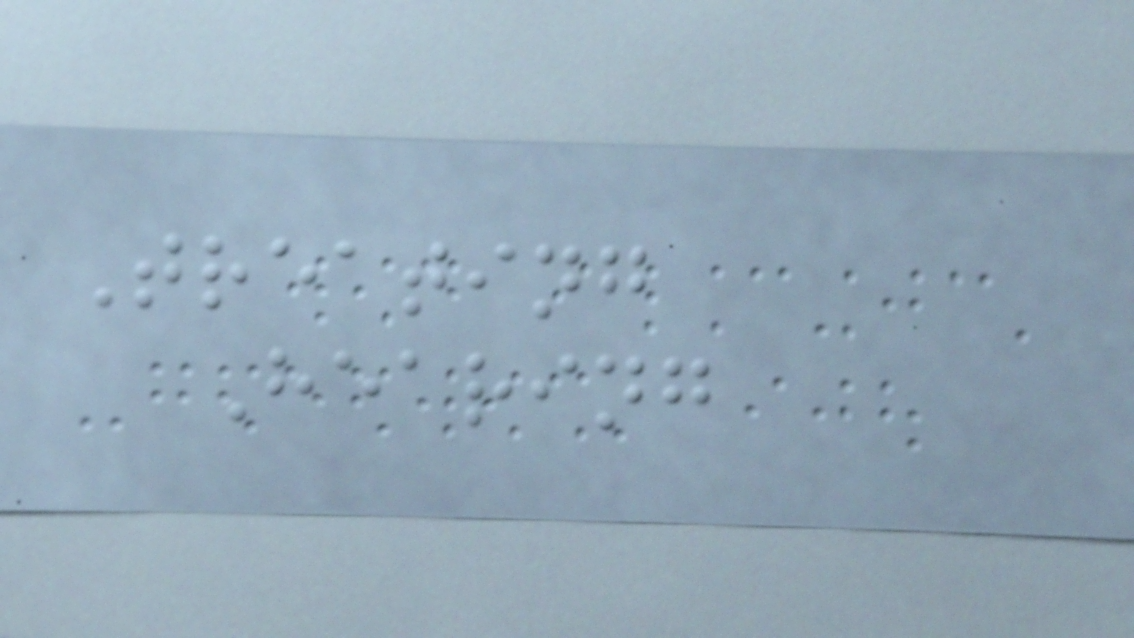Treating
Hearing
